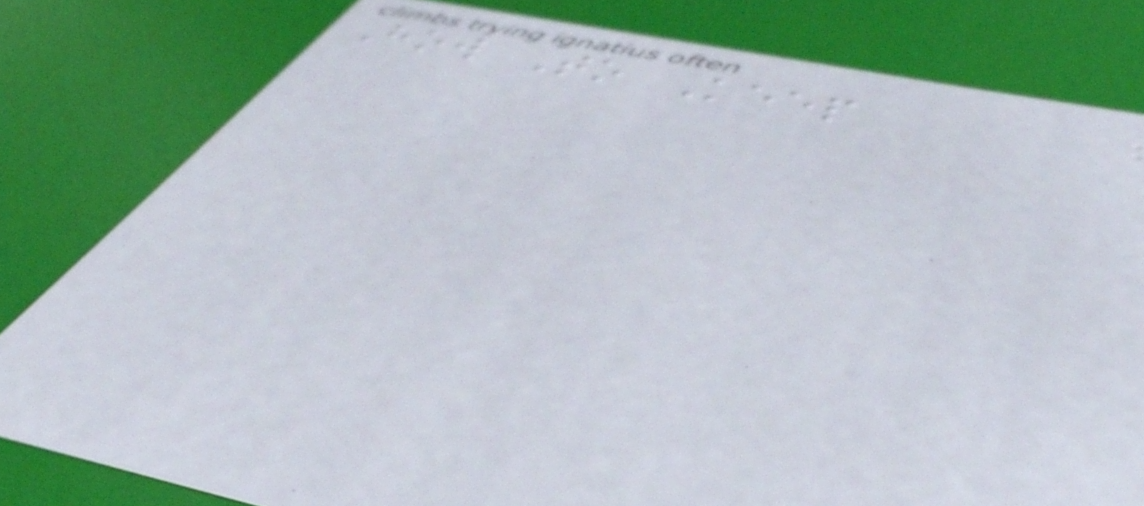How To Keep
